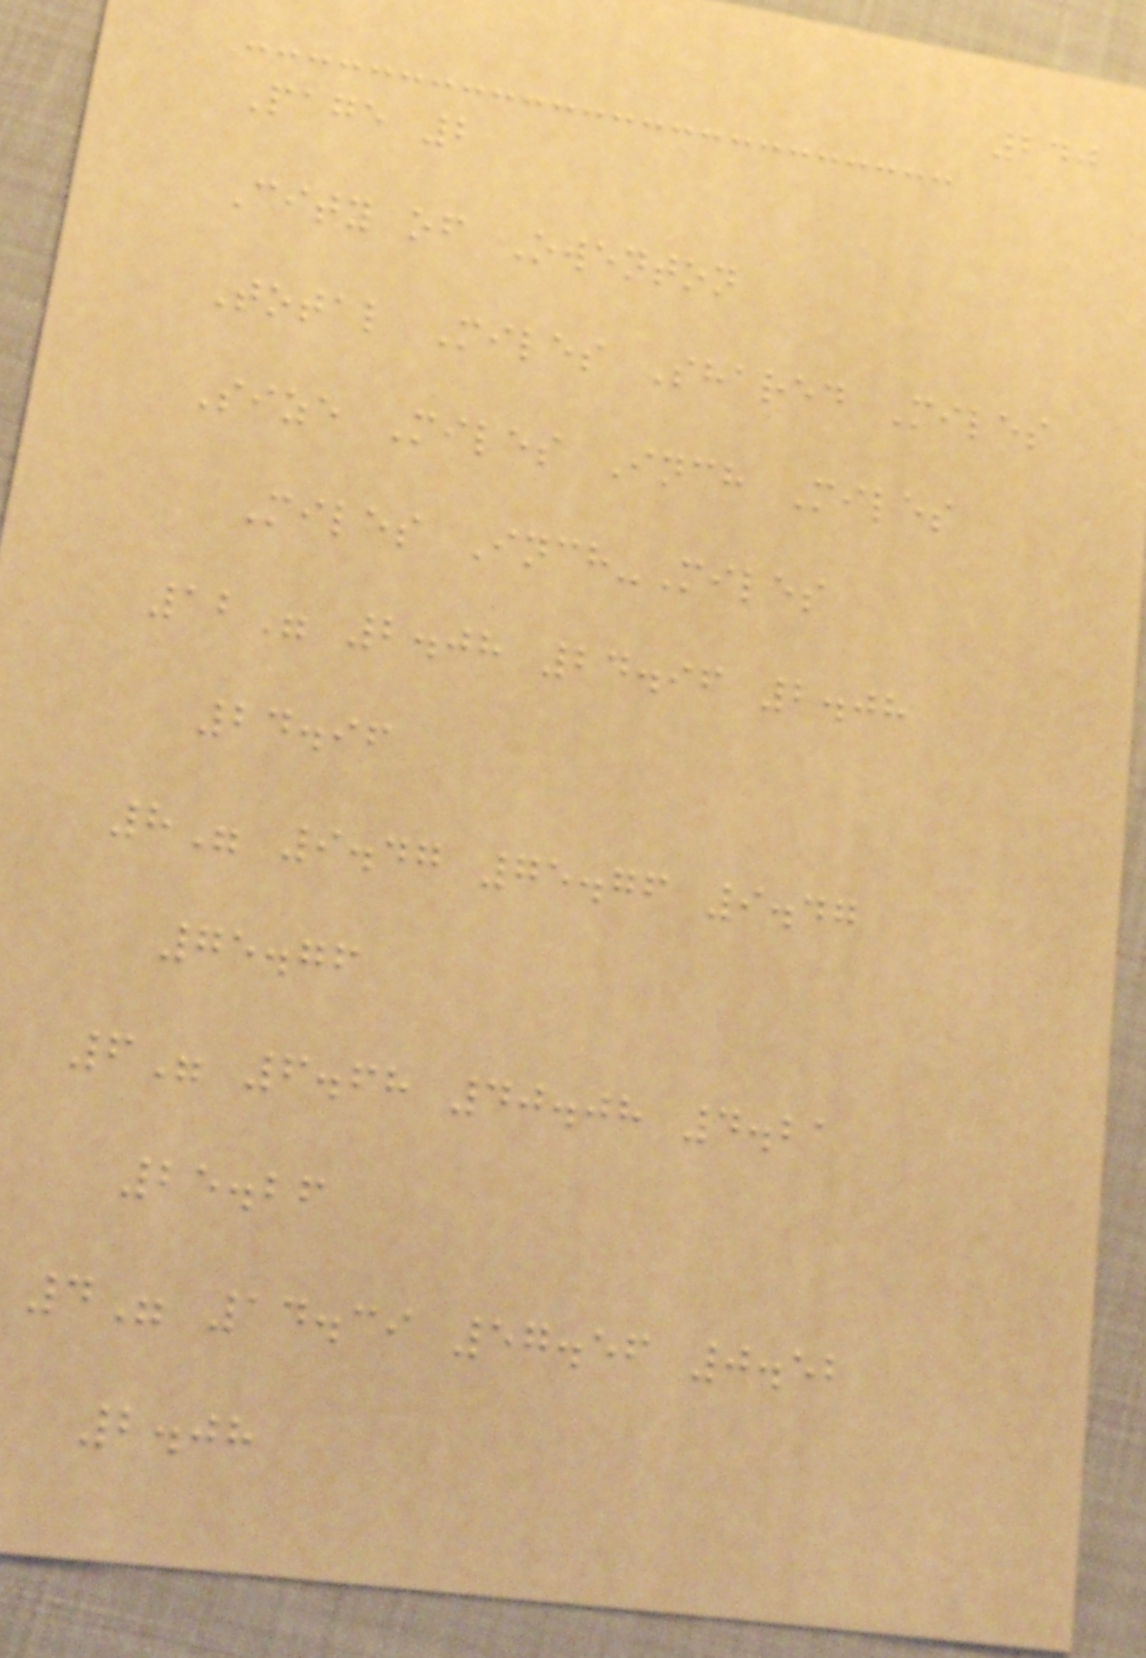240
Page 2
City of Owenton
Total Miles Shared Miles
Size Miles Inch Miles
Miles Inch-Miles
12" 2.08 24.96 2.08
24.96
8" 9.47 75.76 9.47
75.76
6" 6.68 40.08 4.21
25.26
4" 14.39 57.56 0.52
2.08
